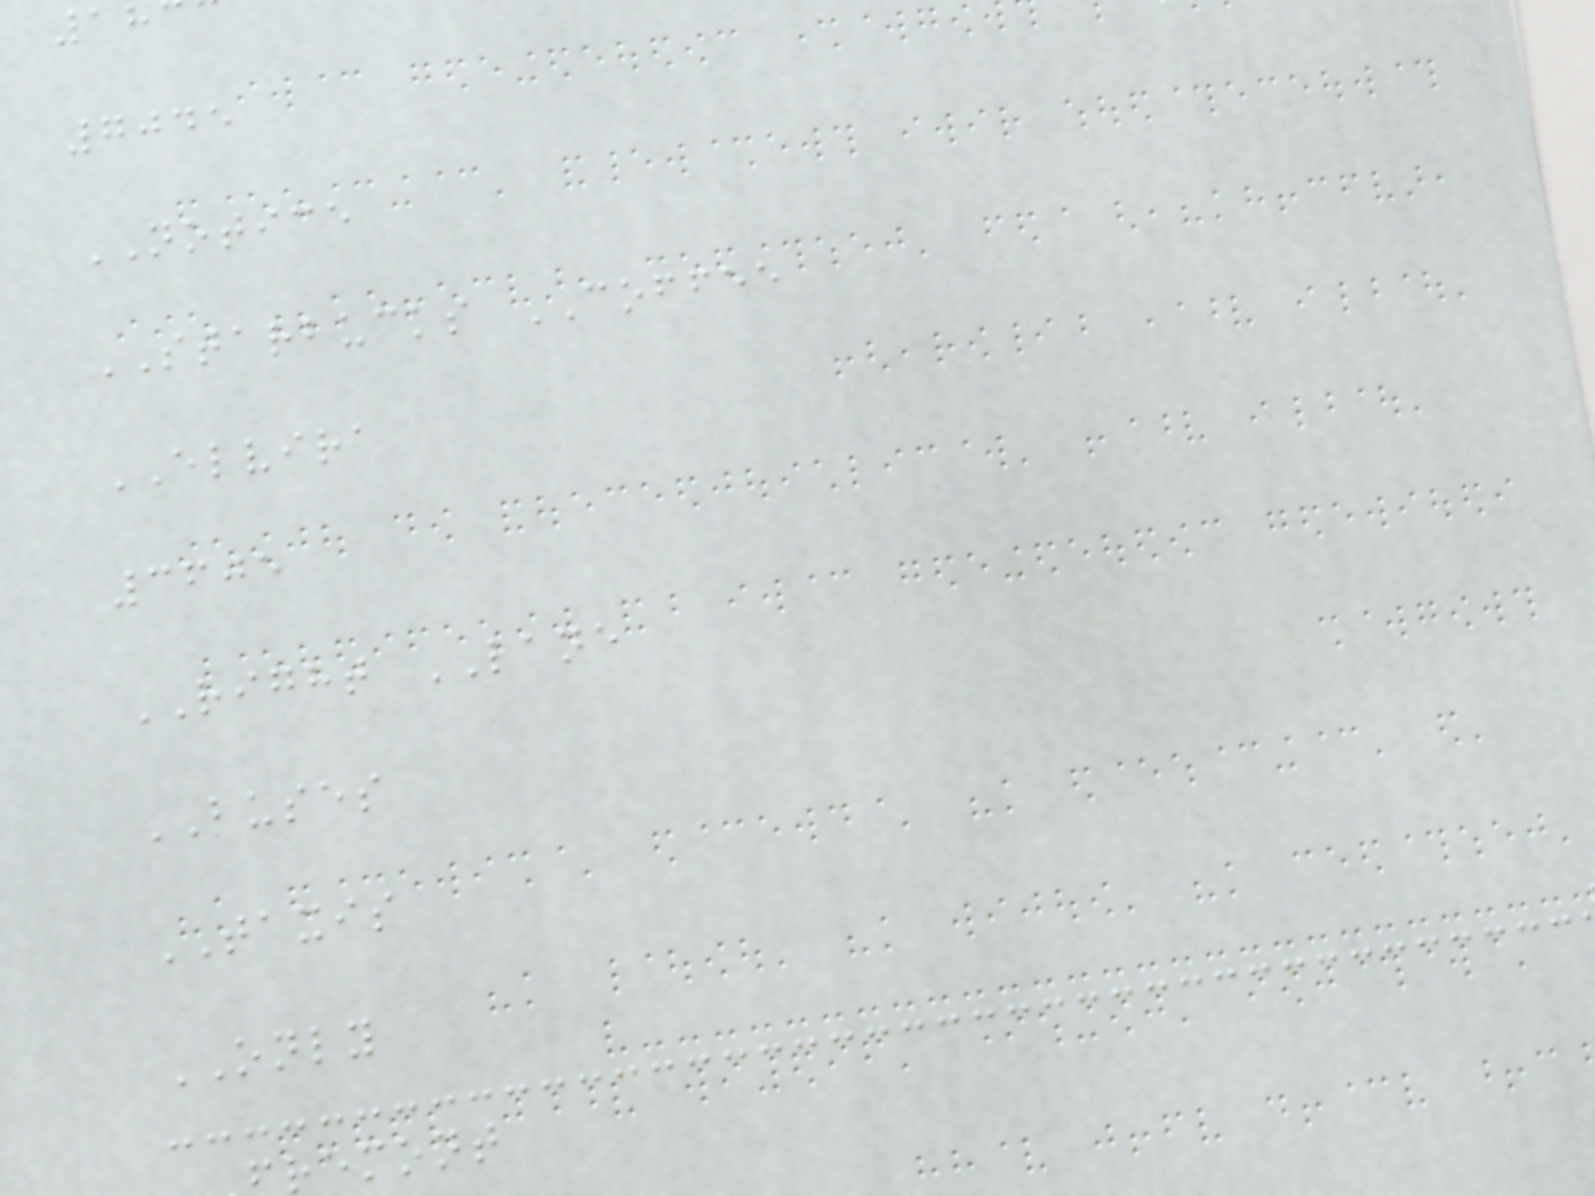7045
NOTICE
STARBUCKS COFFEE
ELVIRA
3605
RIGHT LANE
BUSES
TAXIS
ONLY
remont
